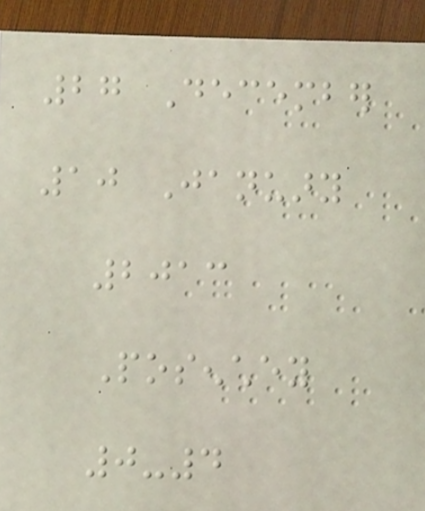27 December
10 January
2013
Posenchey
0-4
